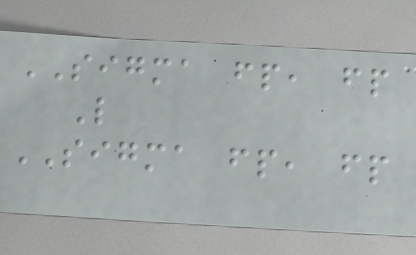SIGMA fp, fp
L
SIGMA fp, fp
